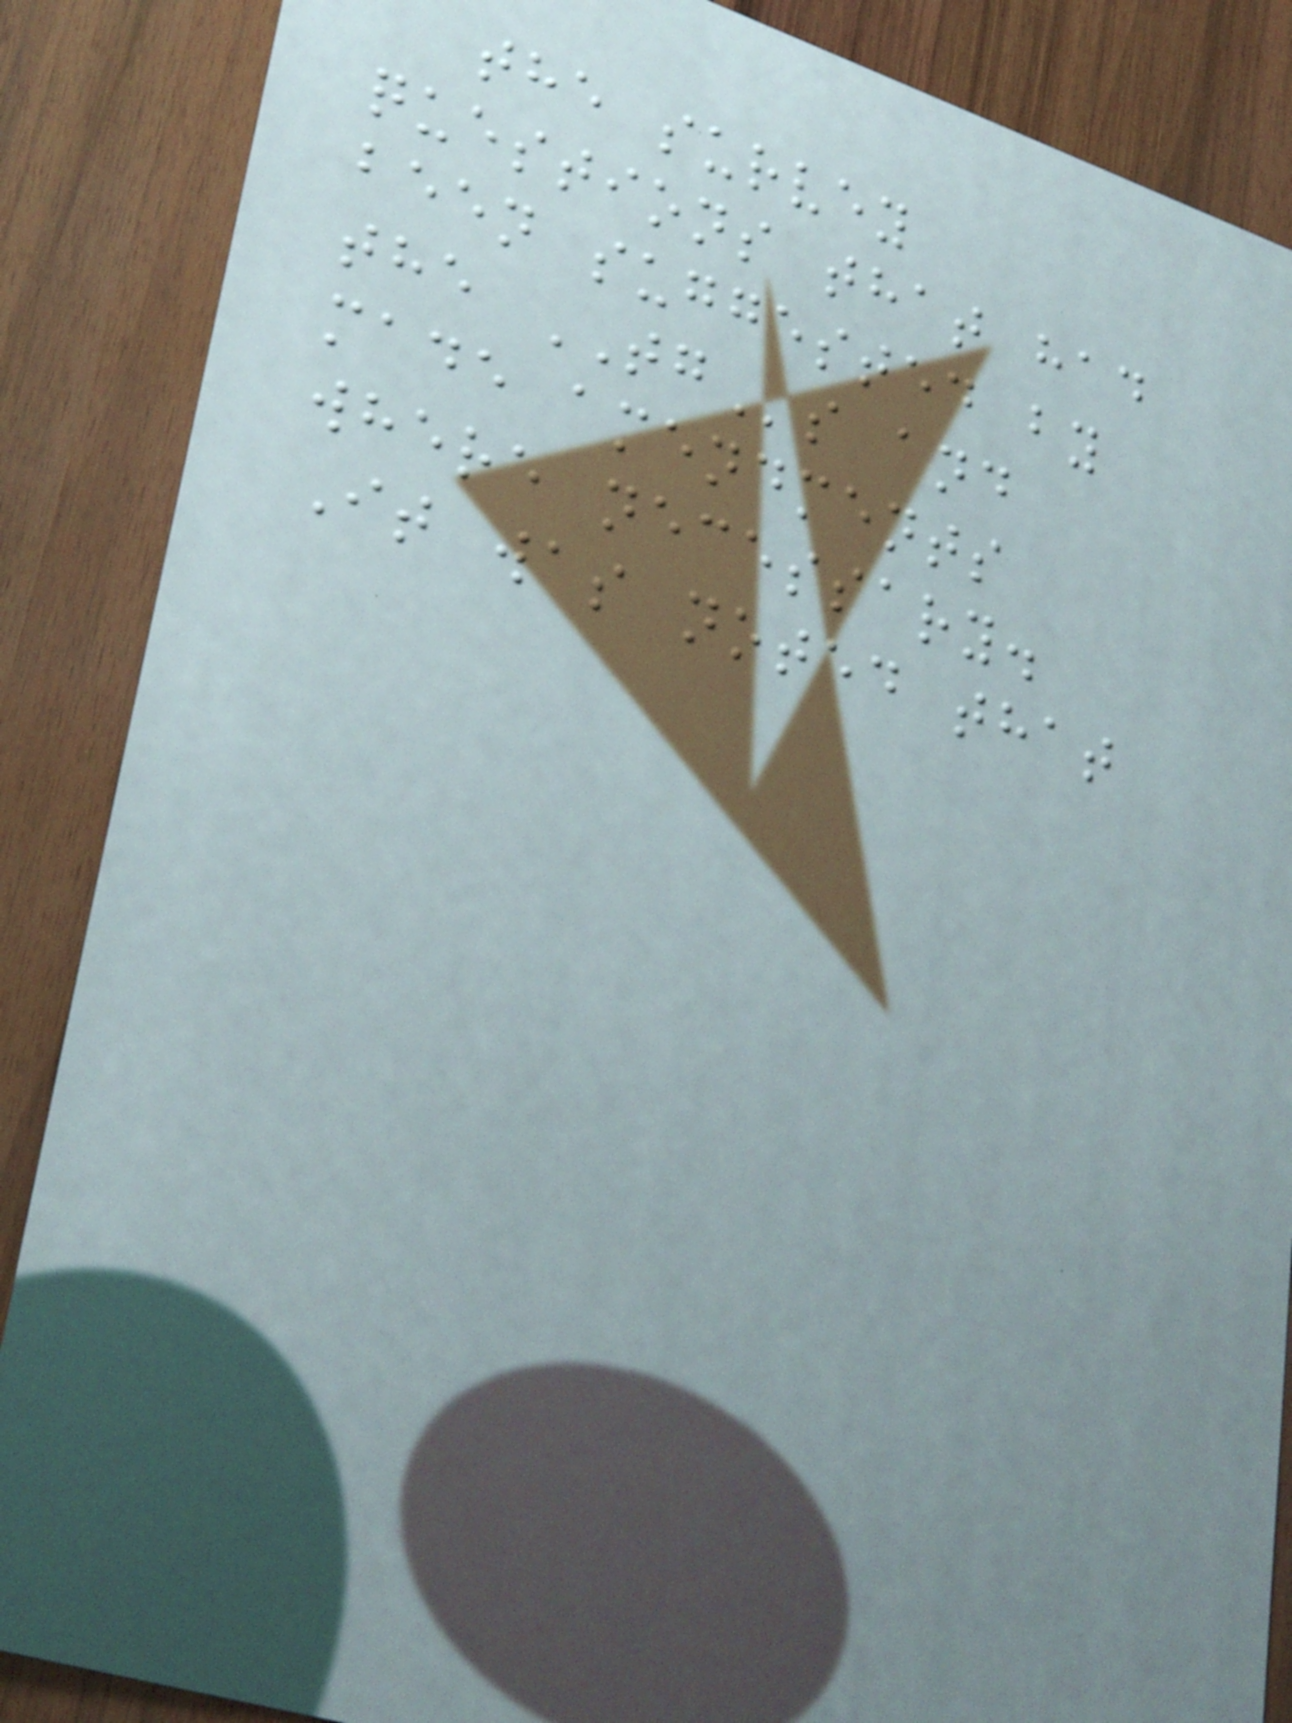the survey
questions that had
been suggested by
the TGs and
made amendments
where necessary.
It was noted that
